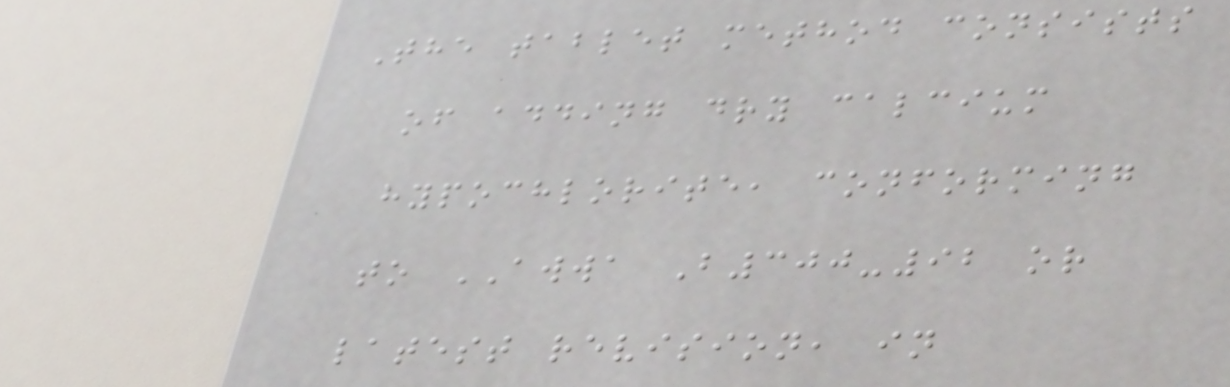The tablet method consists
of adding dry calcium
hypochlorite, conforming
to AWWA B300-92 or
latest revision, in
